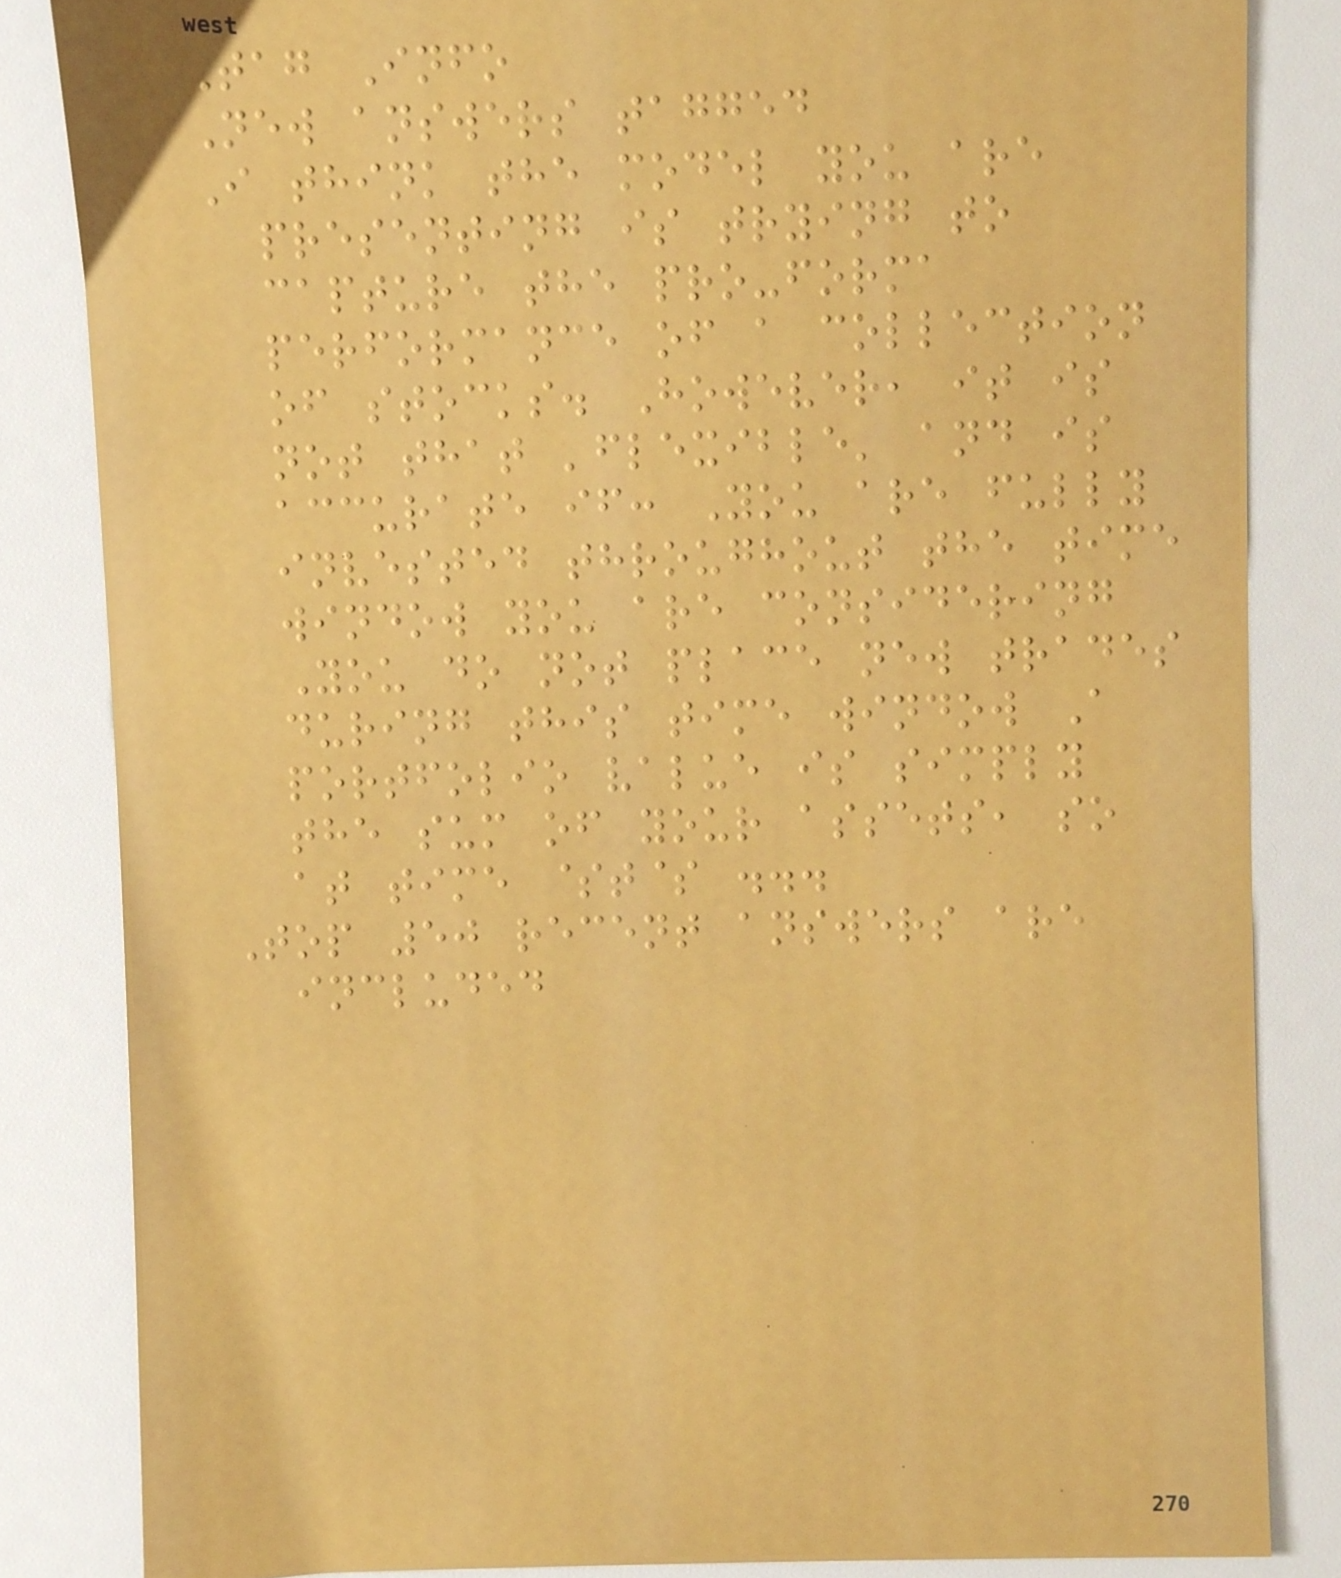Tag Info
New answers tagged
I think the model you are
presenting is trying to
capture the pro-forma
performance of a collection
of stocks. However, it is
not that 'flexible' and is
accurate if: You are fully
invested throughout the time
window you are considering
You do not place new trades
during this time window A
portfolio value is simply
the sum of your assets, so
at time $t$ ...
Top 50 recent answers are
included
